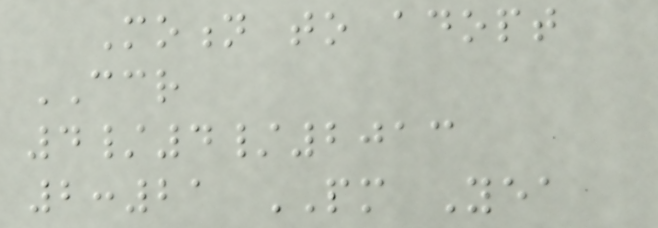Motion to adopt
CCR
4/4/2013
2:21 PM Yea
